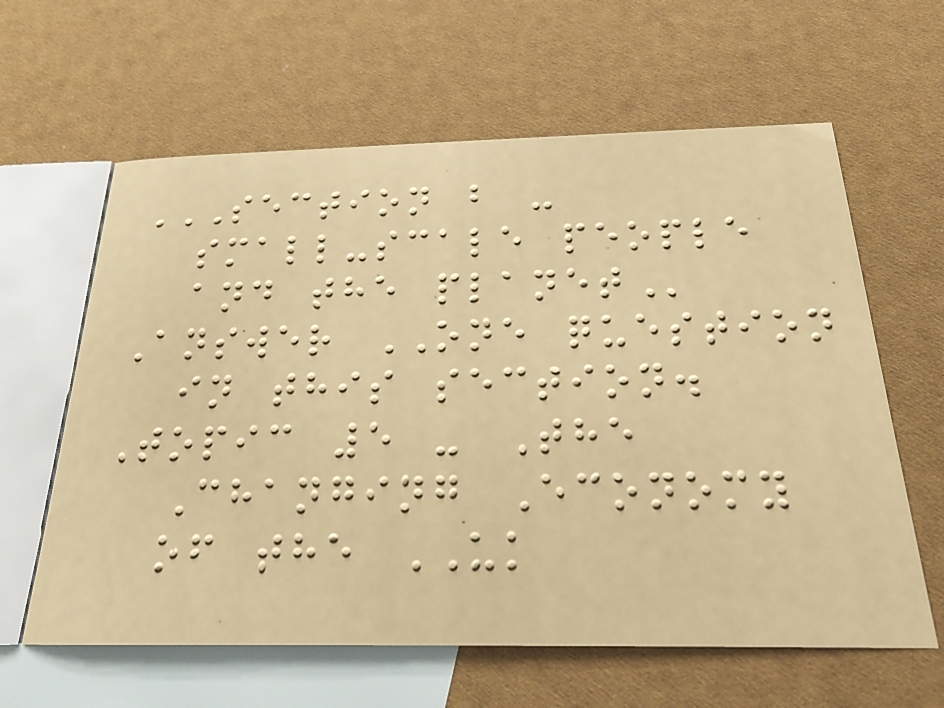SECTION B -
SMALL-SCALE PEOPLE
AND THE PLANET
Answer ONE question
in this section.
Topic 5 - The
Changing Economy
of the UK
